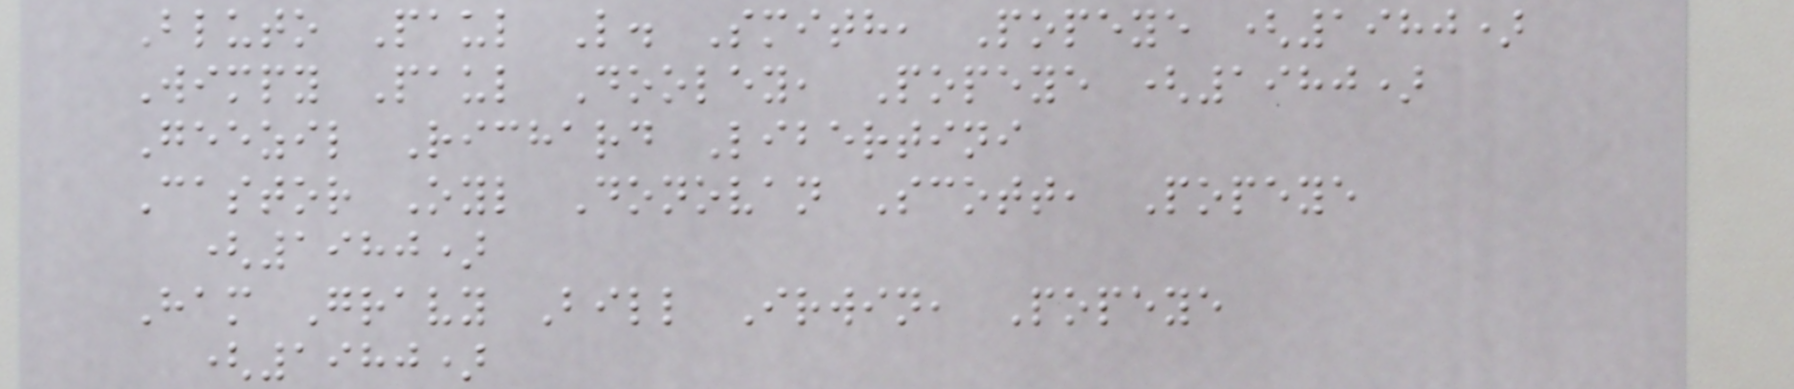Bluto Paul L. Smith, Popeye (1980)
Wimpy Paul Dooley, Popeye (1980)
Geezil Richard Libertini
Castor Oyl Donovan Scott, Popeye
(1980)
Ham Gravy Bill Irwin, Popeye
(1980)
